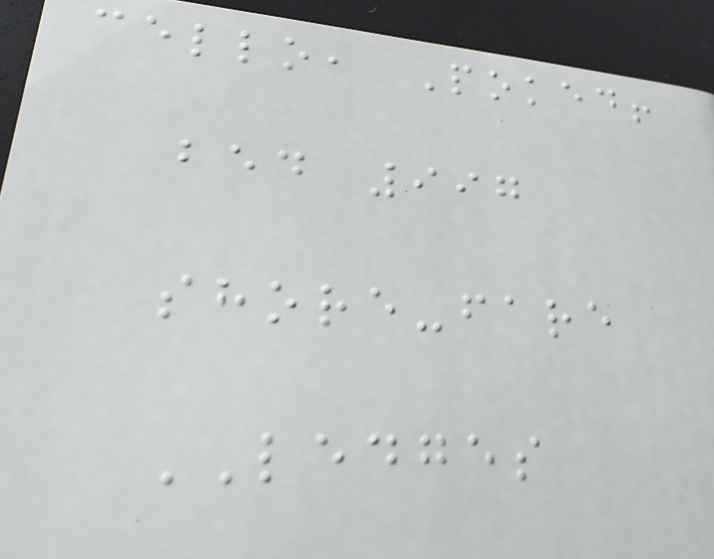cello, Poked!
bed 997
shore-fare
LEDGES
